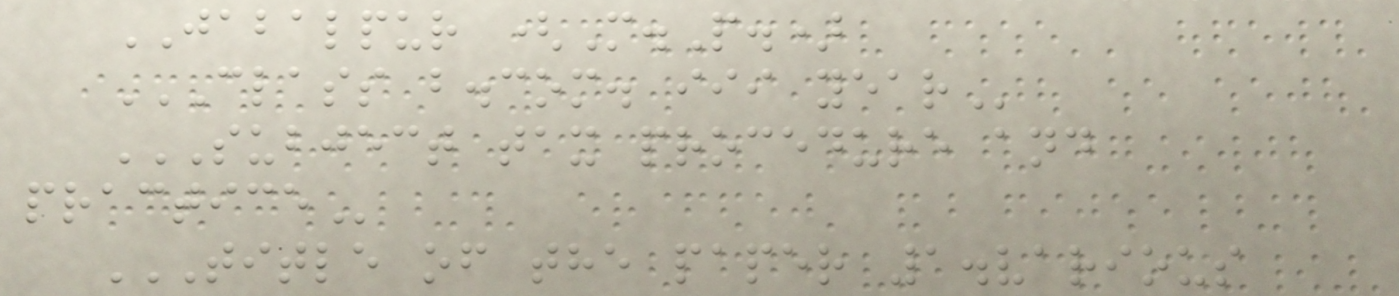JABALPUR (M.P.)
CLASS B.COM. III YEAR
SUBJECT TAX PROCEDURE AND
PRACTICE
TITLE OF THE PAPER 1.VARIOUS
